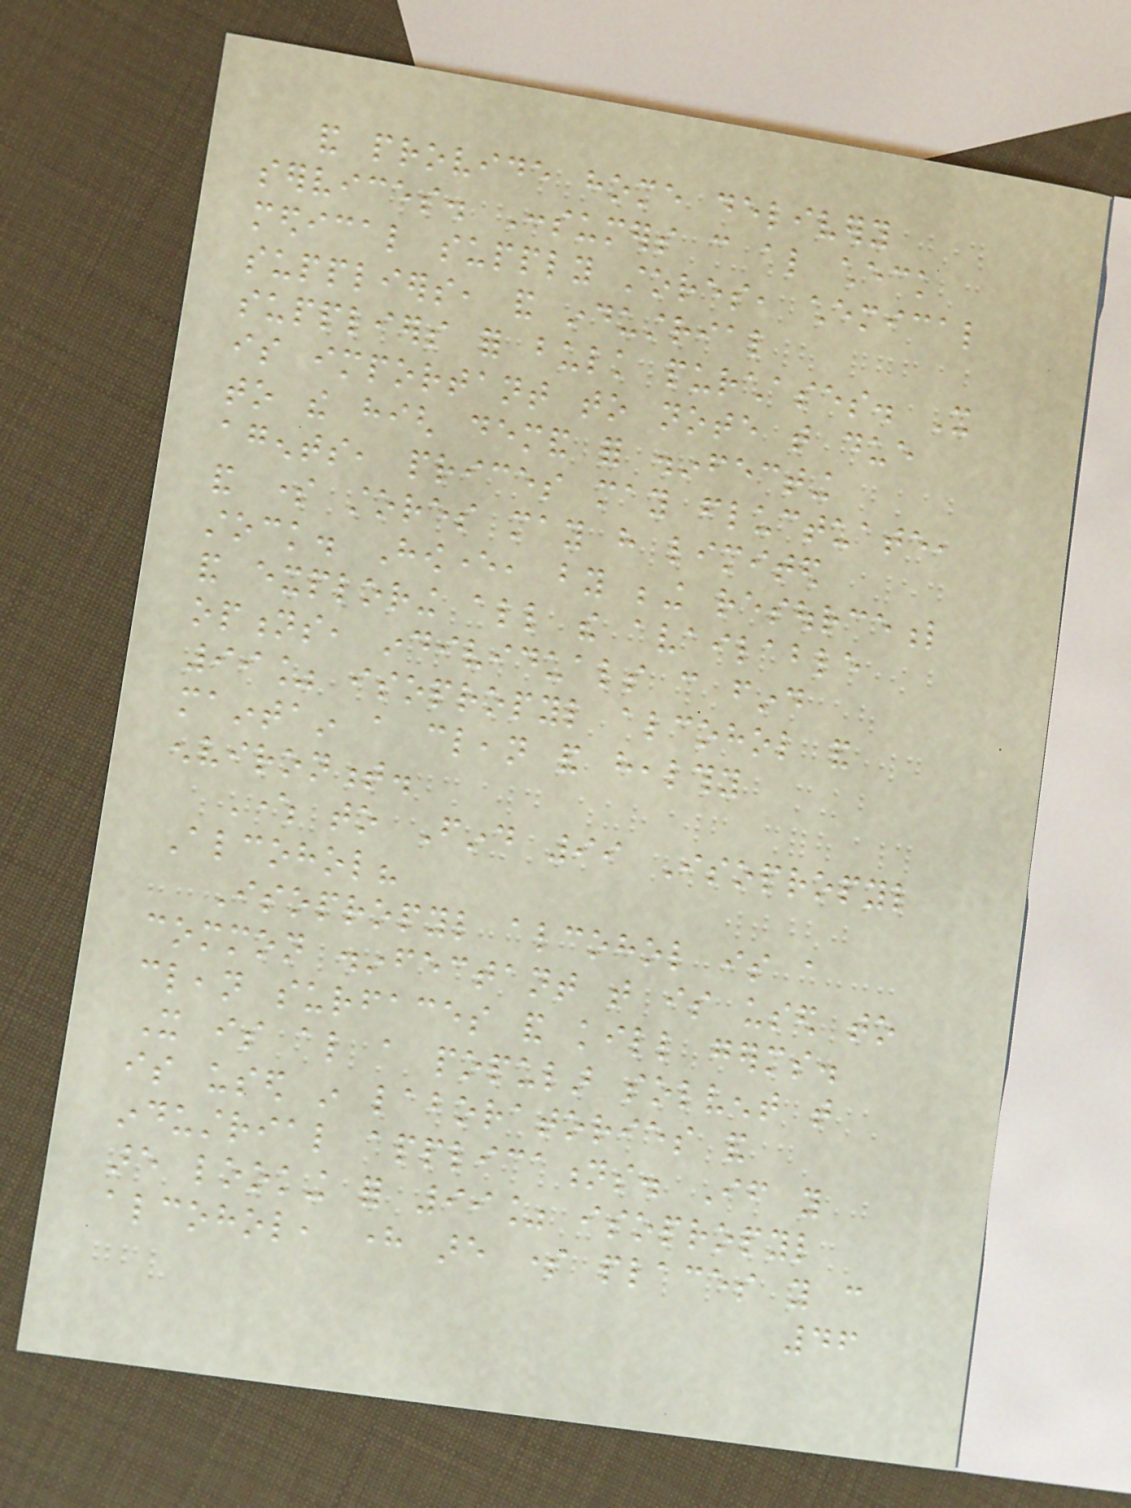and provide home delivery
services. Consumers can also check
medical supply stores, chemical
suppliers, and industrial
suppliers for bulk purchases. It
is important to note that due
to the high demand for disinfecting
agents, prices may fluctuate,
and some stores may have limited
stock. However, by being resourceful
and exploring all the available
options, individuals can find
99% isopropyl alcohol and
maintain a clean and healthy
environment.
Where to Find 99 Isopropyl
Alcohol?
Isopropyl alcohol is a
common disinfectant that is used to
clean surfaces and kill germs.
It is also a popular solvent that
is used in laboratories and
industrial applications. If you
are looking for 99% isopropyl
alcohol, here are some places you can
46
